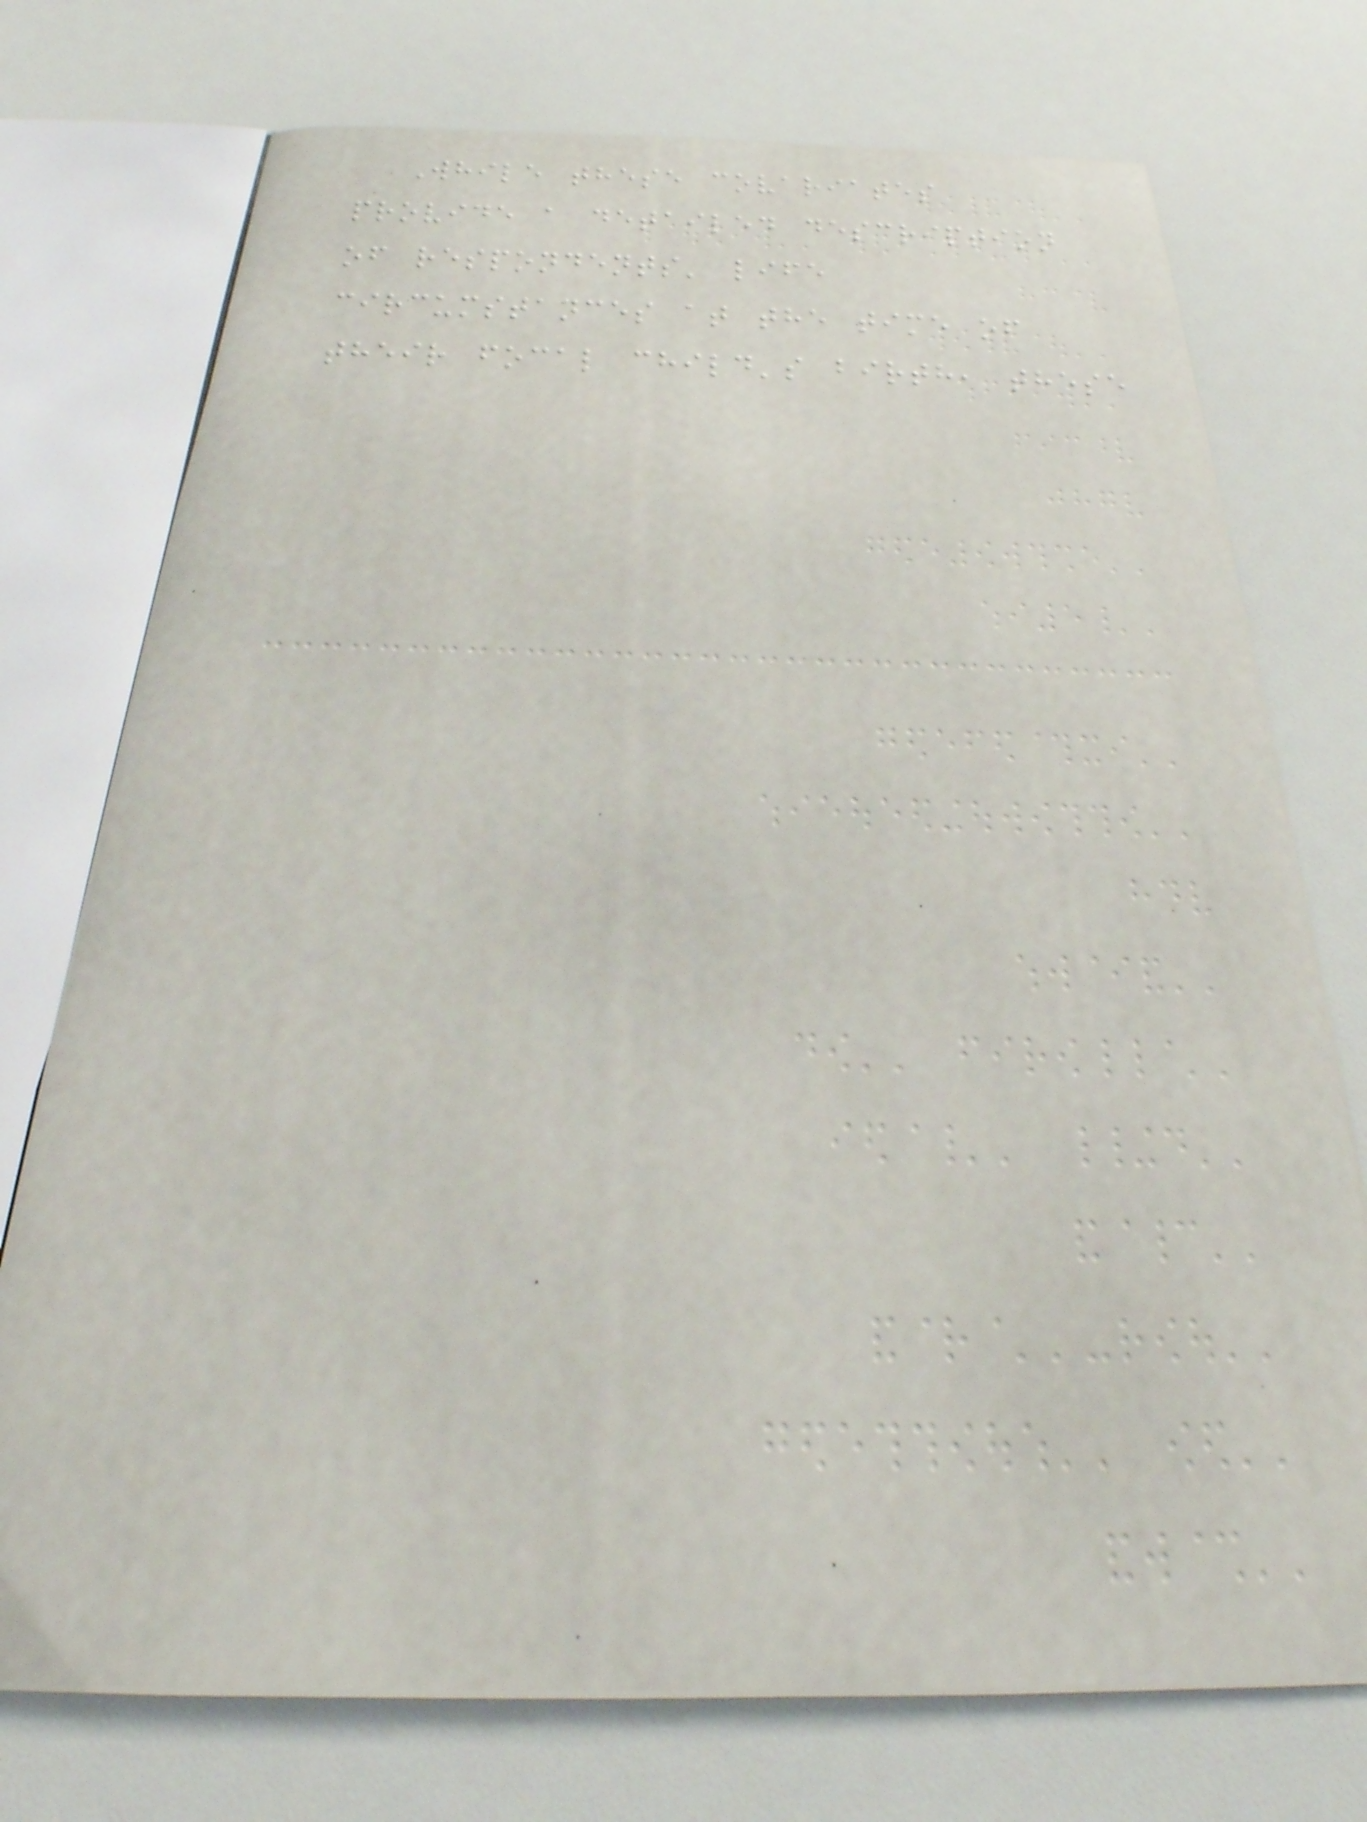While these covariates
provide a detailed description
of respondents' life
circumstances at the time of
their focal child's birth, these
